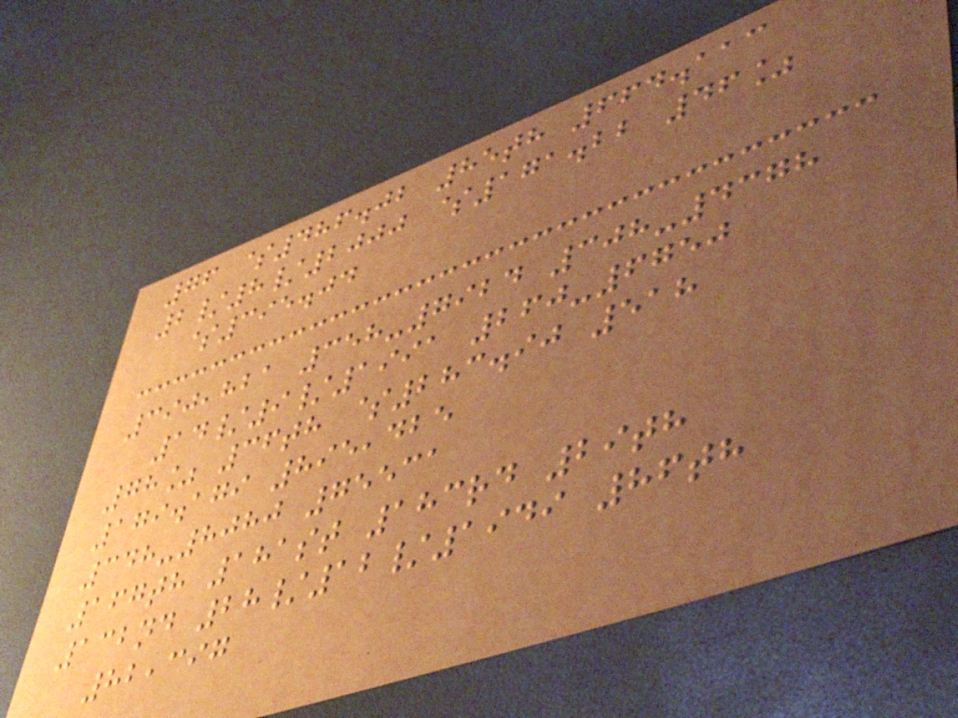76 $486.02 85th 664.113
2/8/2000 $171.22 46%
$395.04
390,821 358-7924 308-4378
14/9/1991 260-6750
78% 36th $283.90 518
179.179 895,425
348-8080 75531
167th 181st 183rd 29th
132nd 28/12/1949 86th
82,397
